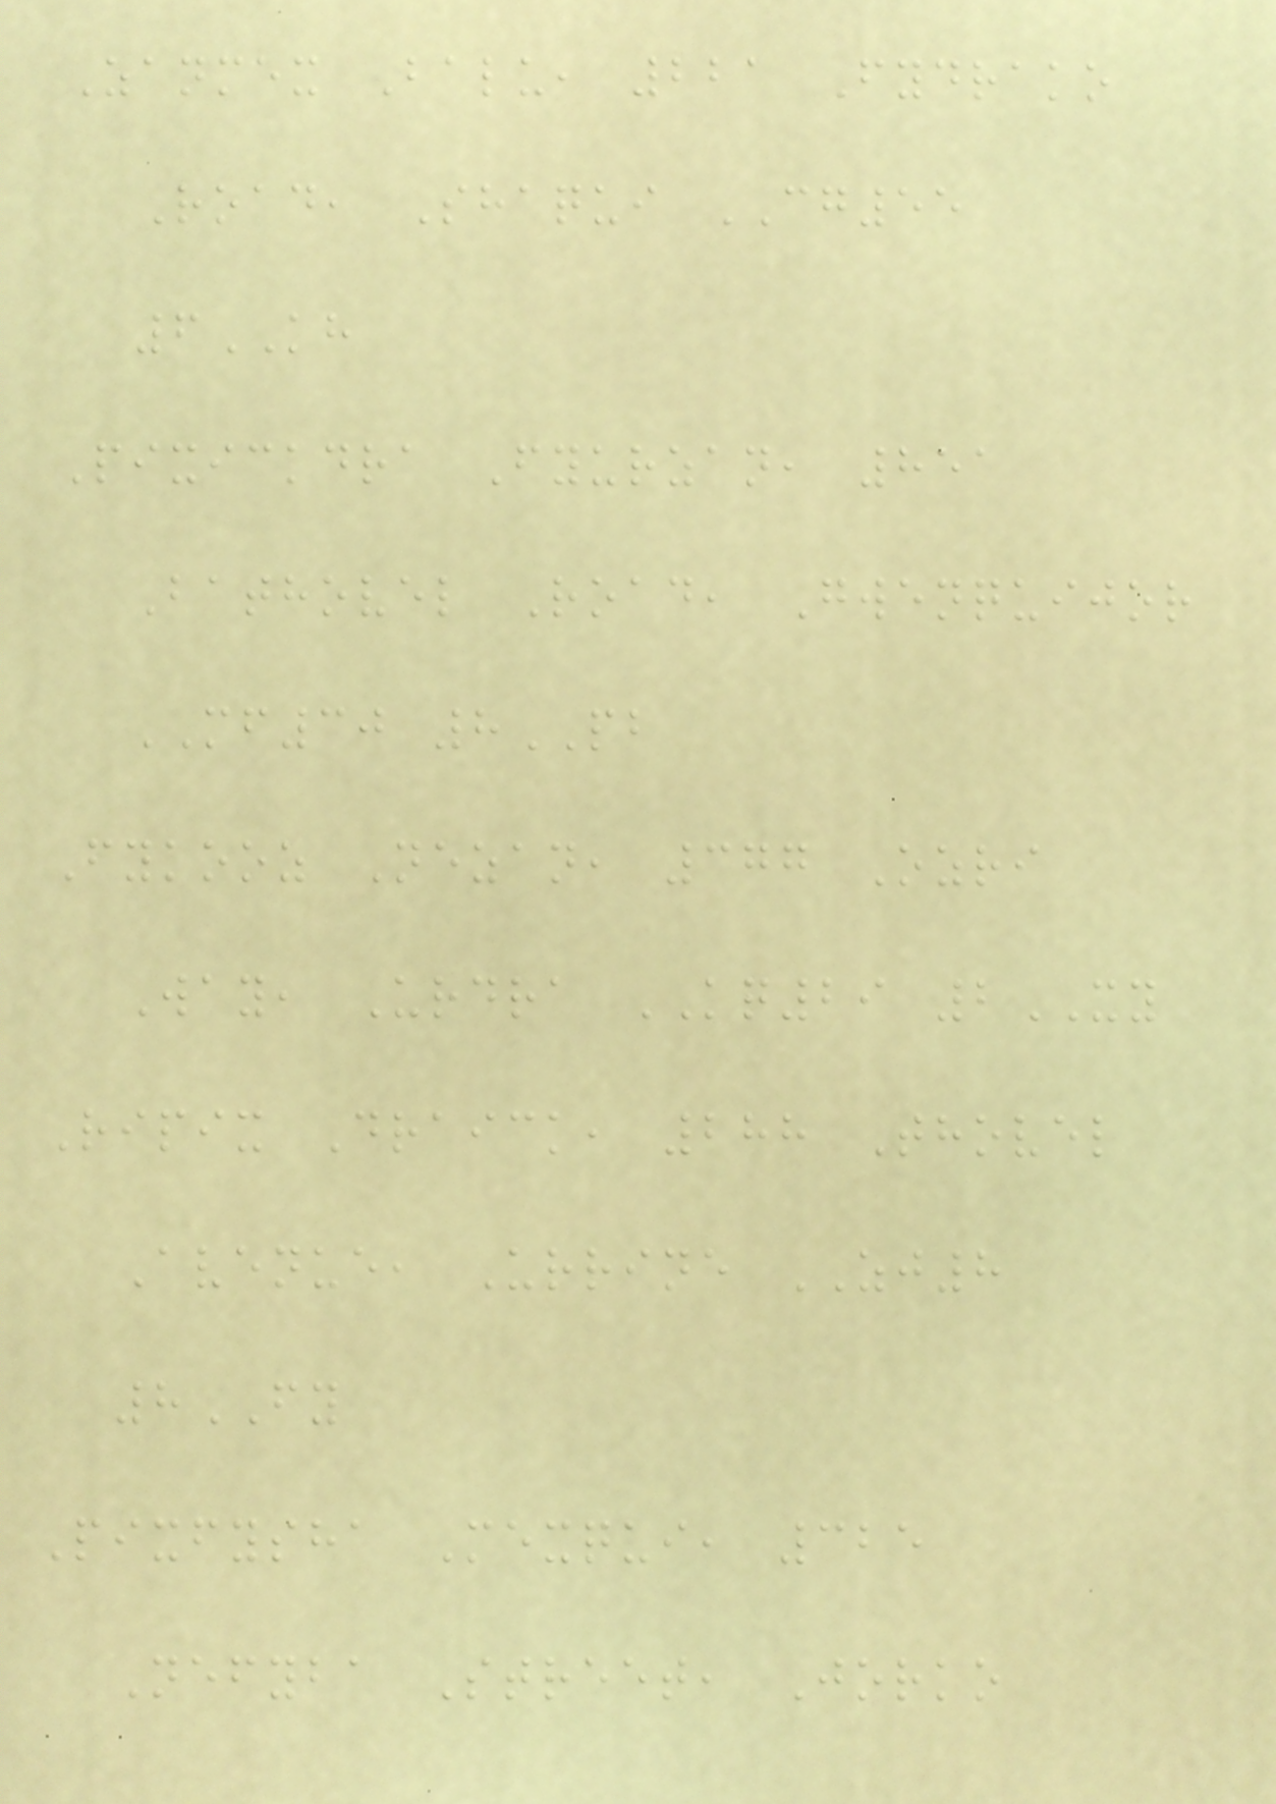Zanmex Balu, 221 Fydrako
Road, Shaqui CG55
6KH
Pixickdra Fyurzan, 851
Bathovel Road, Gwenquijor
MF30 8PB
Fykooz Nezan, 377 Ozri
Way, Urdra KQ29 2XY
Ripix Draick, 288 Thovel
Avenue, Urrine ZJ8
8FY
Pixfysha Mexqui, 325
Nefyba Street, Jorko
